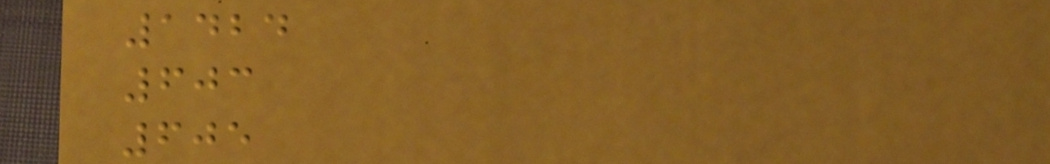1424
603
605
